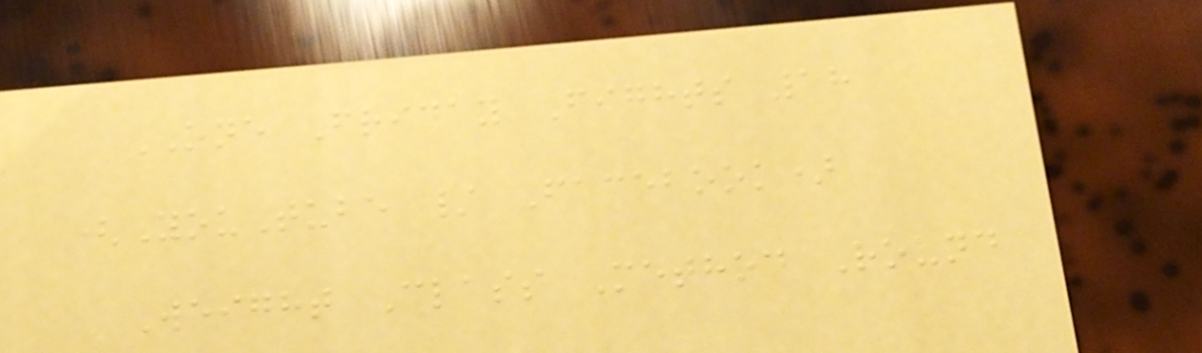ONE Friday Fights 18
(YouTube / Facebook)
Weight Class Method Round
